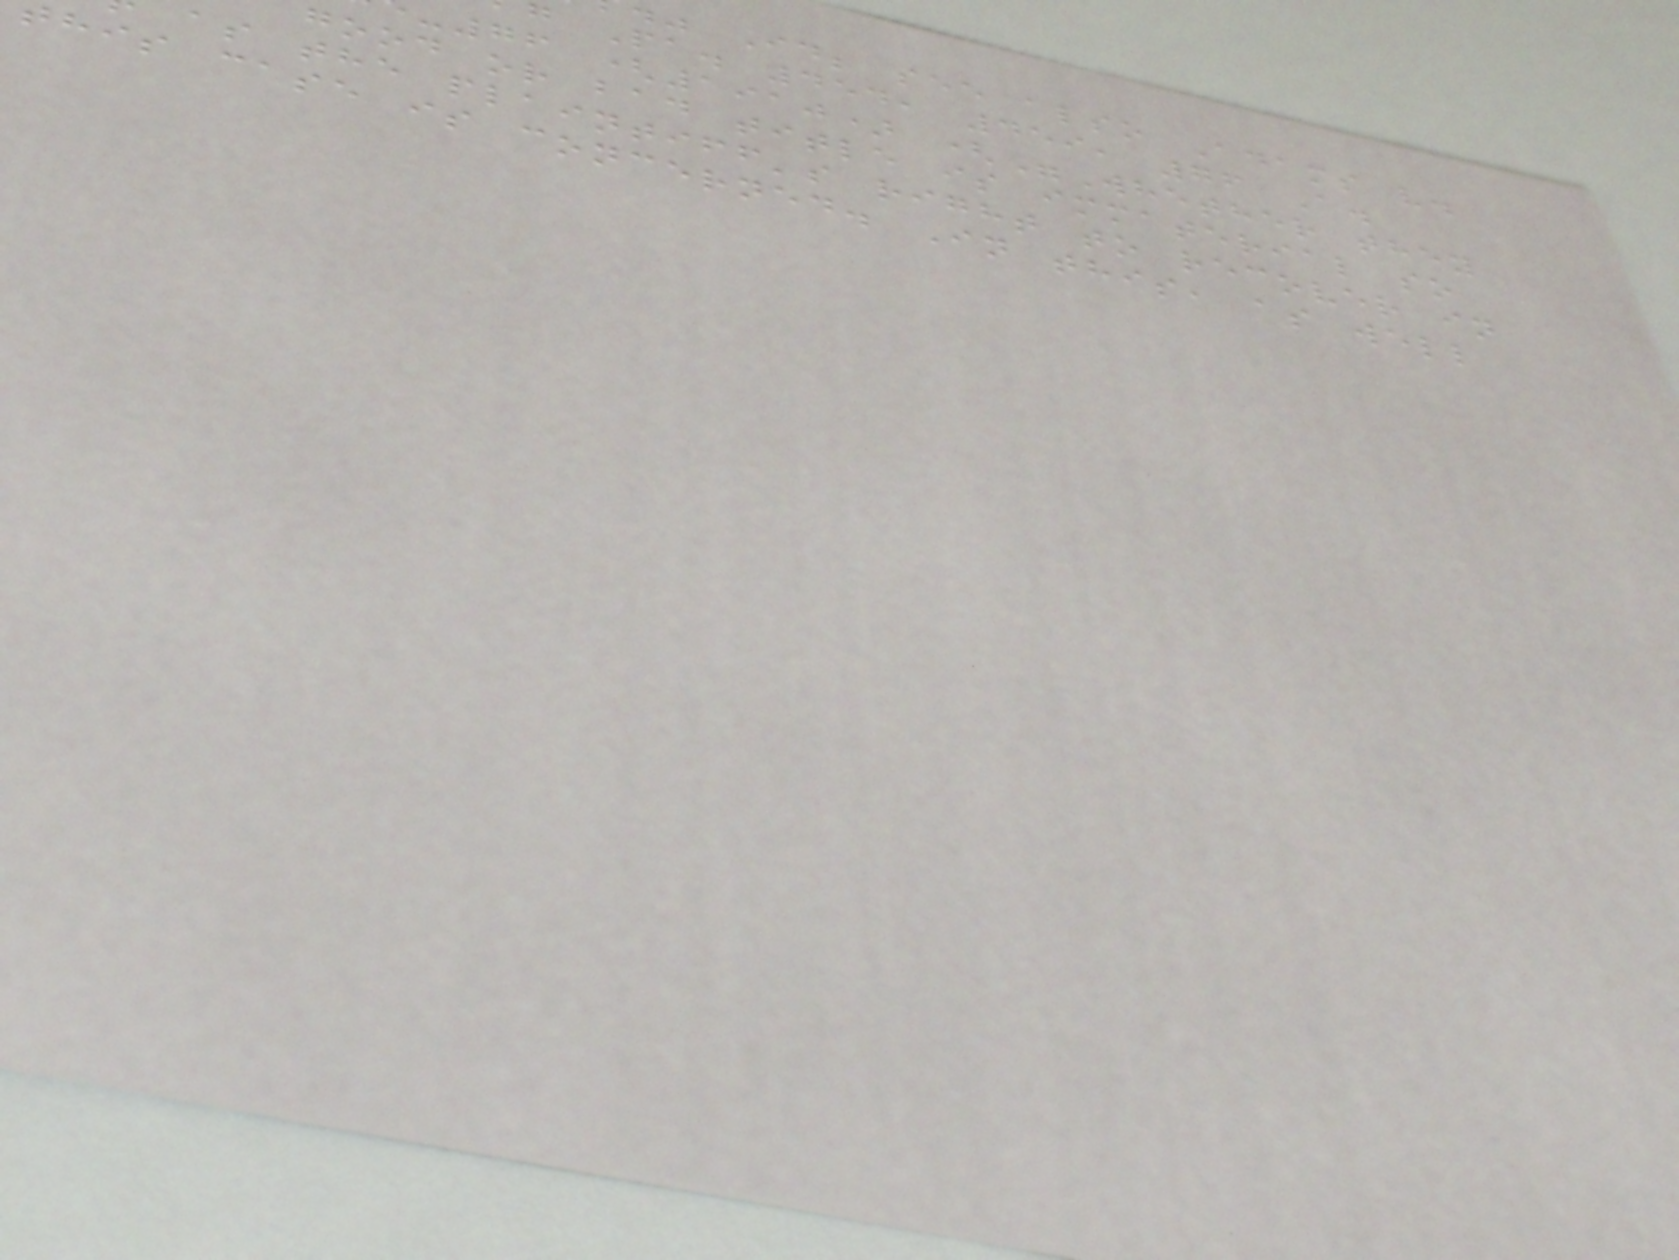Id; see also Adams v.
g Pa. 454, 459, 76 A.
-76 (1910) ("Whether they
good or bad title is immaterial so
as the plaintiff's right to recover in
his case is concerned. In this, as well
